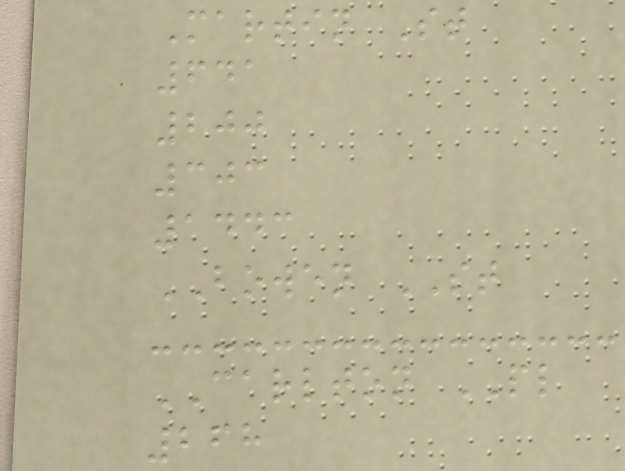Martin St
641
200
303
1443
BOWEN ST
CARLTON PL
268
